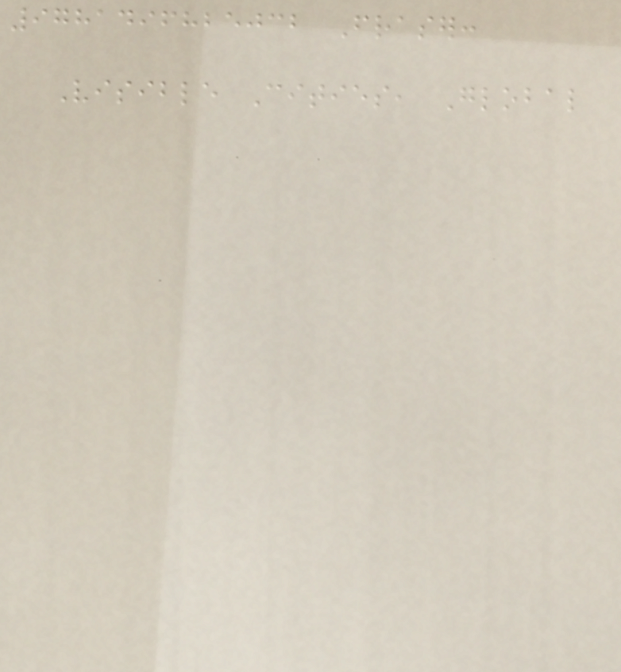9781496825032 Fraser:
Visible Cities, Global
